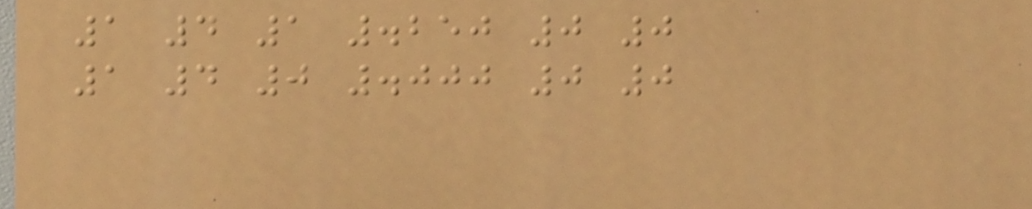1 4 1 .250 0 0
1 4 0 .000 0 0
